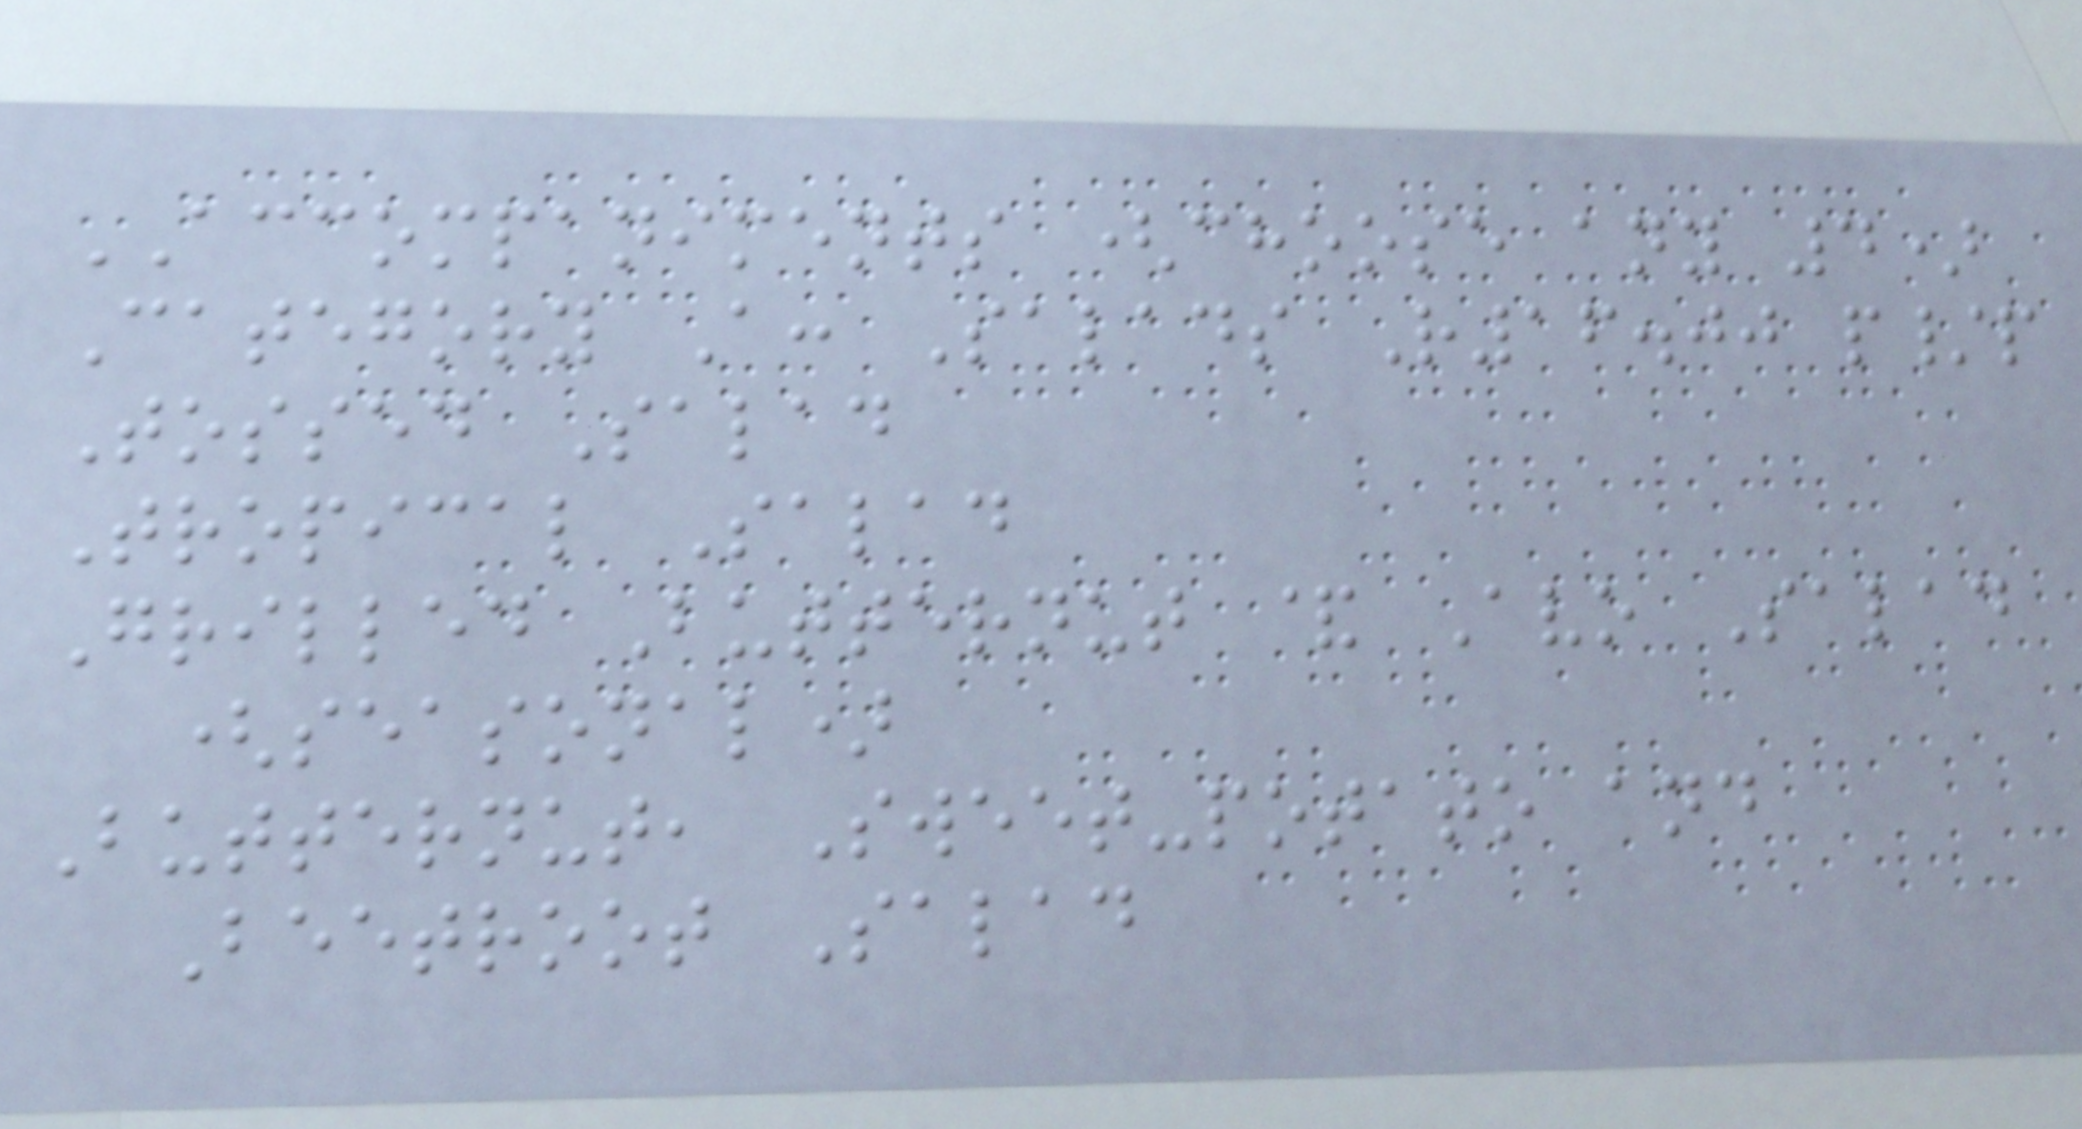ACCOMPANIMENTS (choose any 4)
Category A: Salads R16.00 p/p
Tossed Salad
Tropical Salad
Grilled Butternut & Avo Salad
(seasonal)
Butternut, Sweet-potato and
Beetroot Salad
